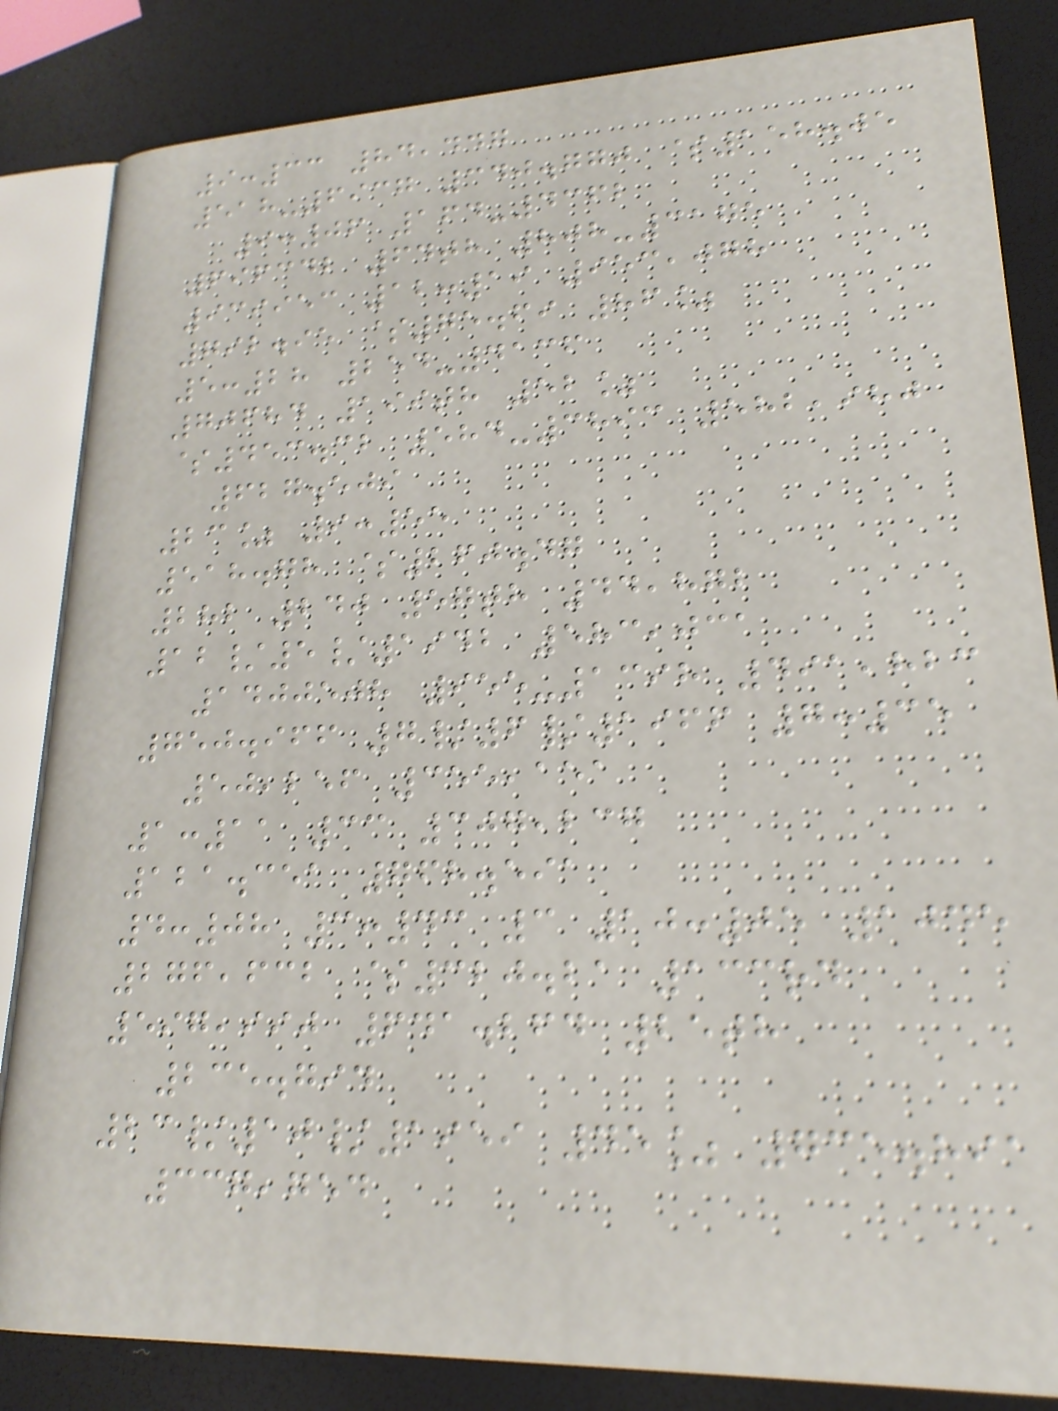9:33 84,447
518-6937 340.770 $158.05
9:06 164-4362
696342 64th 808-3175
939953 12:19 953,078
792.95 $75.69 86%
5:28 254-4136
70684 199th 52%
$453.32 584-3893 582,980
627.509
23% 9:55
518.78 $260.47
282 240 57th 44,872
12/5/1942 583,031
1400508 955-1398 491,823
750.966 7/6/1966 7:35
50,256 355,151
1:11 33 307,237
121.351 768.591
4:08 3:43 3 10:05 1045
276,632 $320.21 133rd
597,990 641.264 25th
235.794
23/10/1959 45% 735.891
337,754
